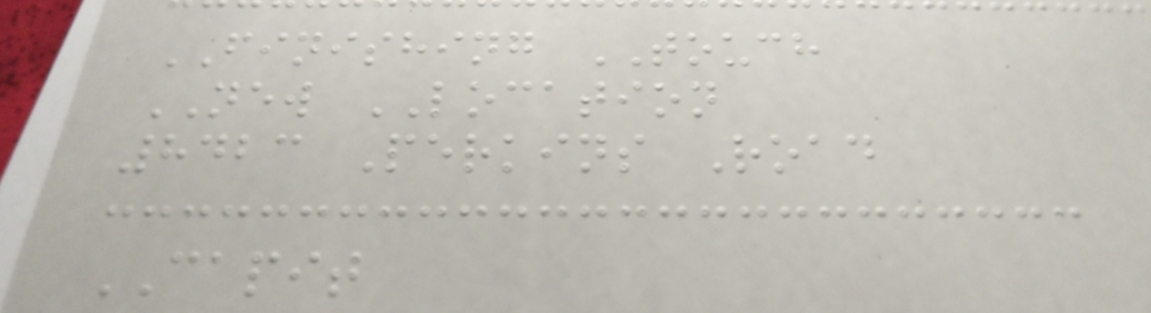FINISHING TOUCH
NEW LOCATION
8423 Perkins Road
CAPIT
